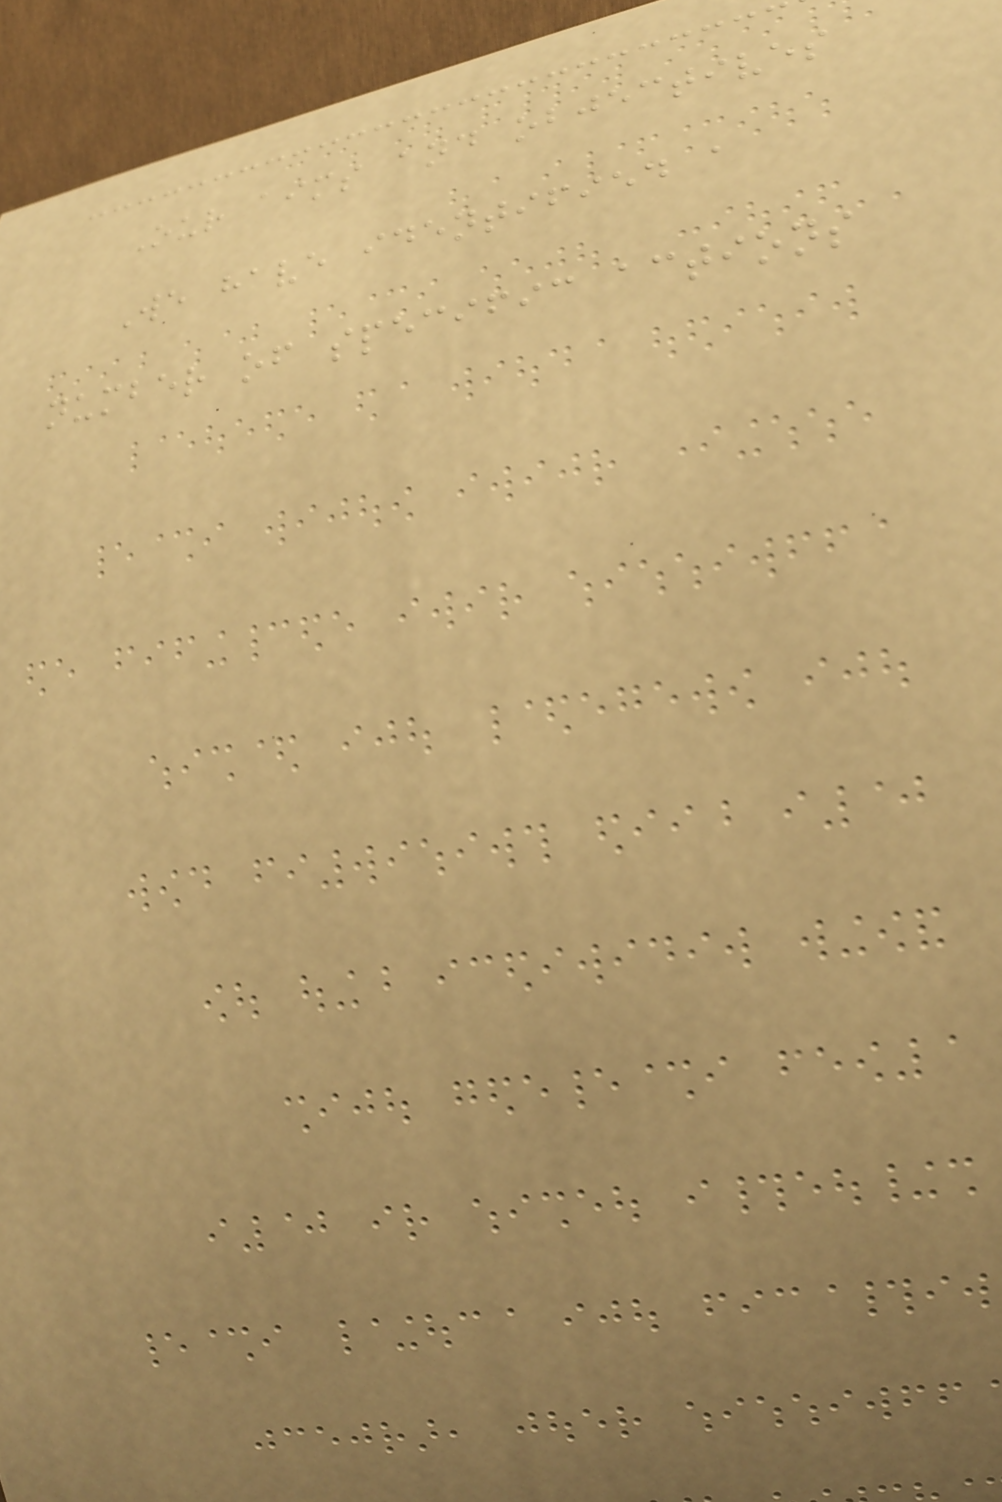Our aims and objectives
We have identified a
number of specific actions
